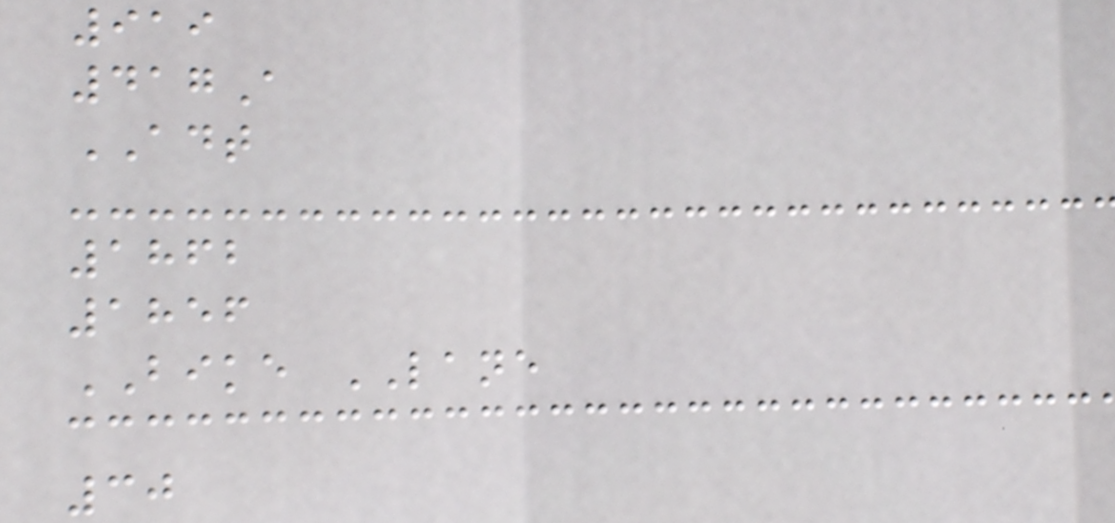919
417A
ADT
1862
1856
BIKE LANE
30
